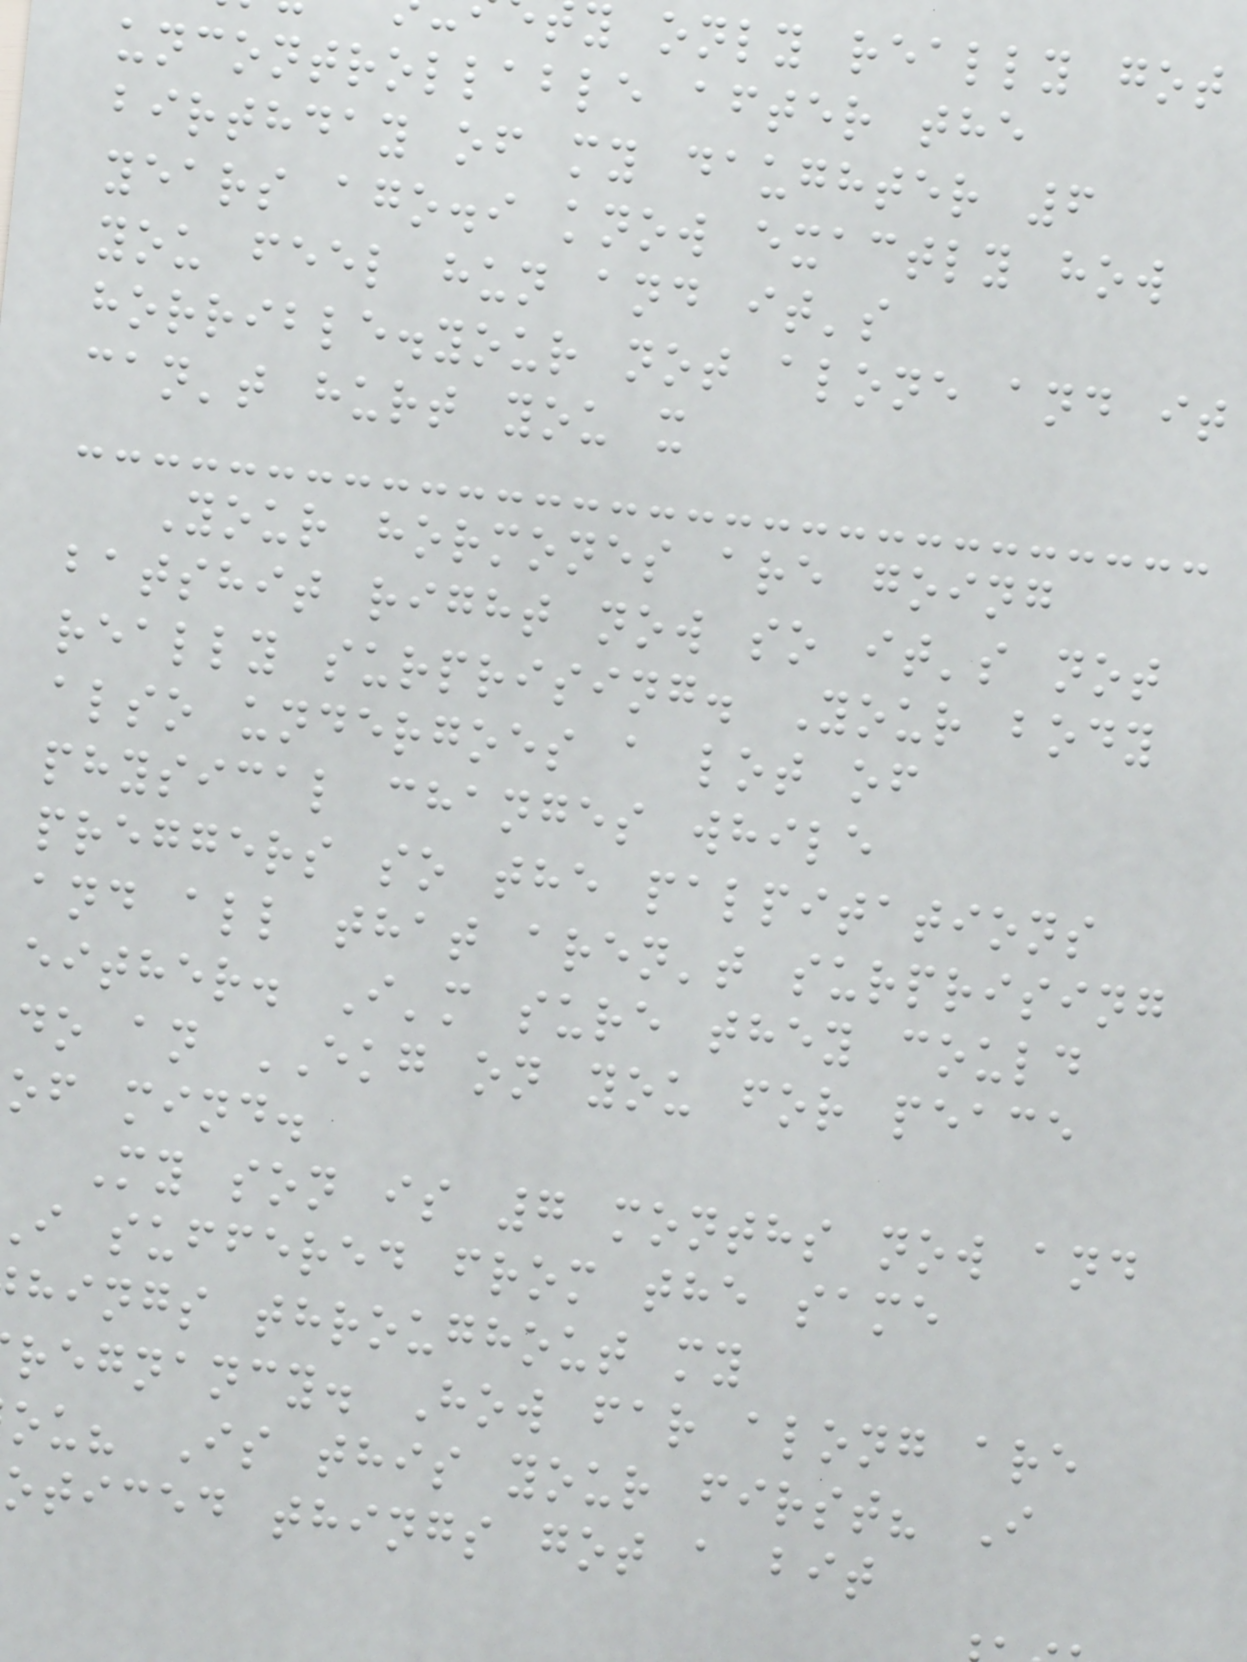y only really got
uncontrollable after the
birthday of my daughter 6
years ago.i know exactly how
you feel hun and it's
horrible.your not alone and it
can't hurt you x
Your hormones are going
batshit right now so it's not
really surprising. Your body
also undergoes a lot of
physical changes while
preggers so the palpitations
and all that aren't surprising
either. I'm sure they could
do an EKG on you for peace
of mind.
My son is 7 months now and
i suffered from the same
hings throughout my
regnancy. How far along are
ou? Is this your first? I
oticed things got a bit
